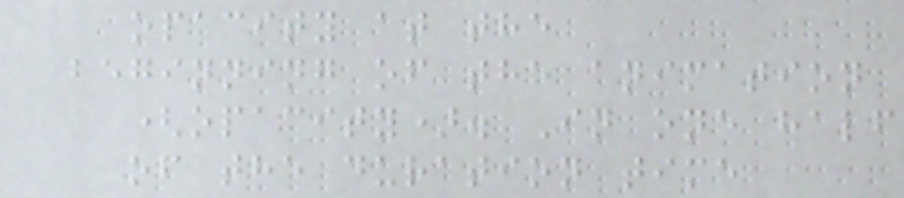opacity at the
beginning of the animation
(opacity). In one half
of the duration time
